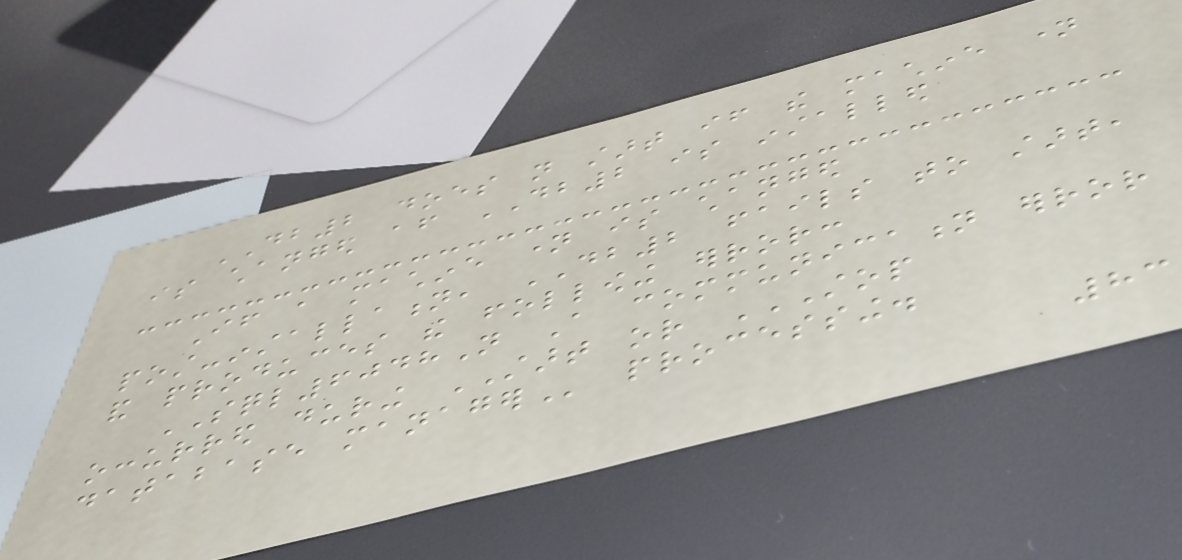DB2 does not start if the machine name
is changed after DB2 is installed
If a machine name is changed
post-installation, DB2 fails to start,
and produces the following error:
SQL6048N A communication error
occurred during START or STOP
DATABASE MANAGER processing.
83
